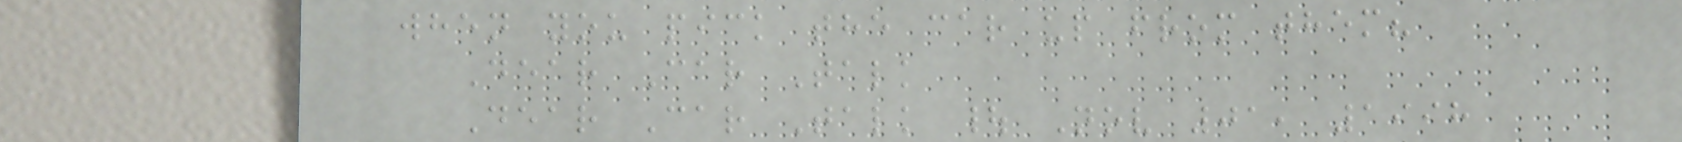when you pick the car up from them?
Dear Car Talk
Dear Car Talk | Nov 01, 1998
